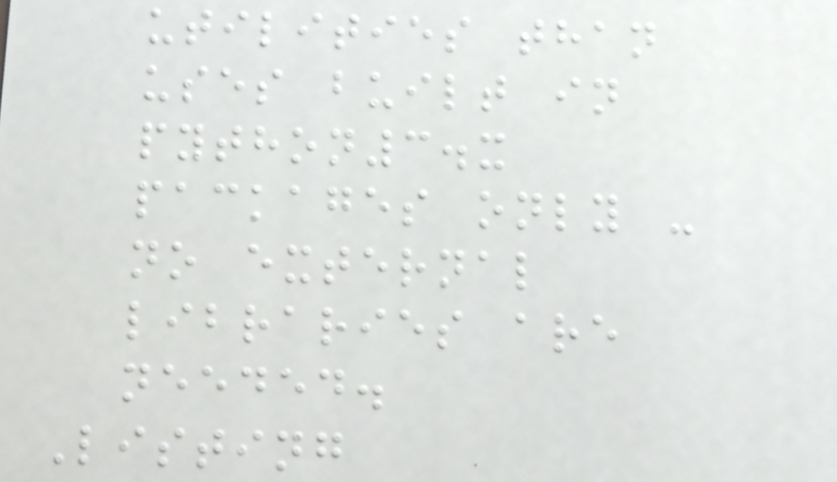utilities than
uses built in
python3.x
packages only -
no external
libraries are
needed.
Listing
